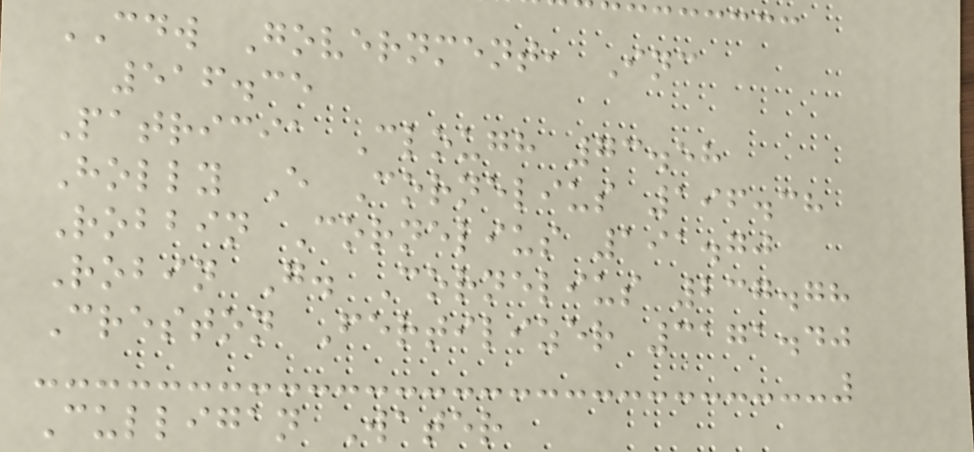CDW Government, Inc
516.35
Patricia Clough 73.58
Holly E Cornelius 196.38
Robbin Cornelius 191.70
Robin G. Cornelius 237.78
Creston Fertilizer 3171.40
Culligan Water
